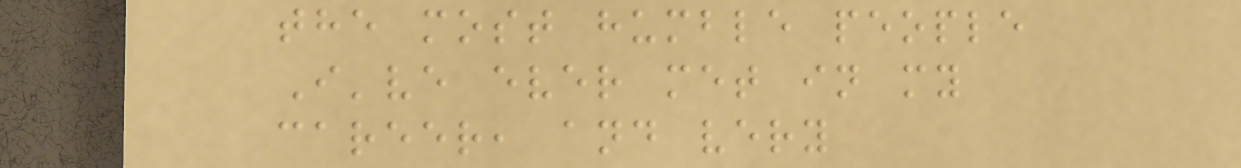the most humble people
I've ever met in my
career, and very
